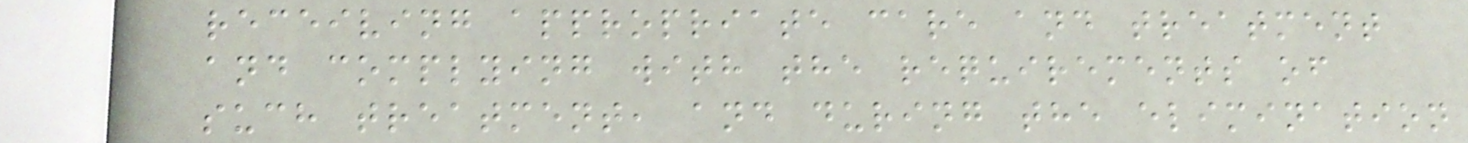receiving appropriate care and treatment
and complying with the requirements of
such treatment, and during the elimination
